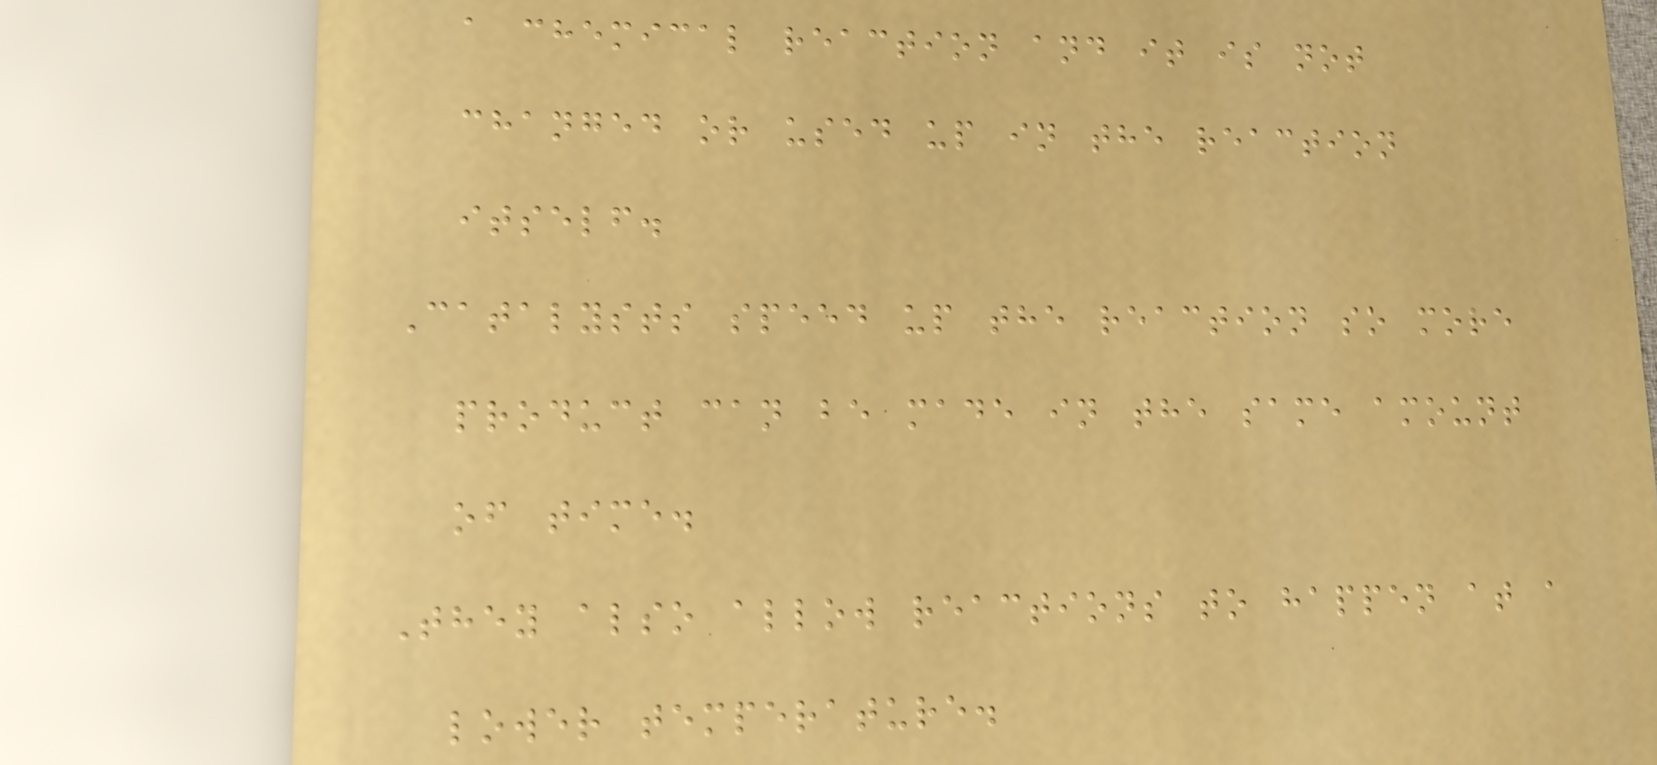a chemical reaction and it is not
changed or used up in the reaction
itself.
Catalysts speed up the reaction so more
product can be made in the same amount
of time.
They also allow reactions to happen at a
lower temperature.
